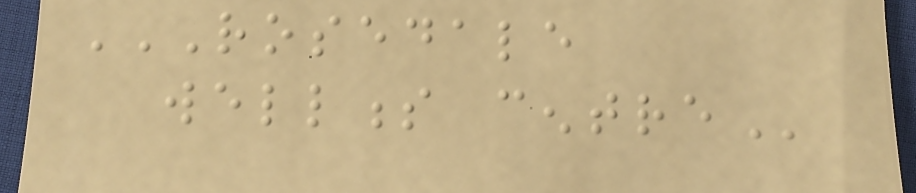ROSEDALE
WELLNESS CENTRE
